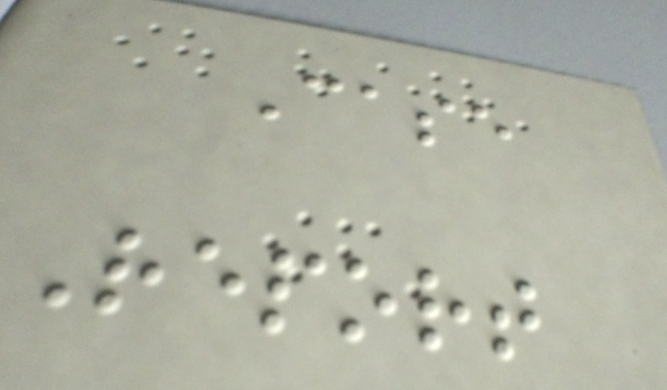Case
Report
